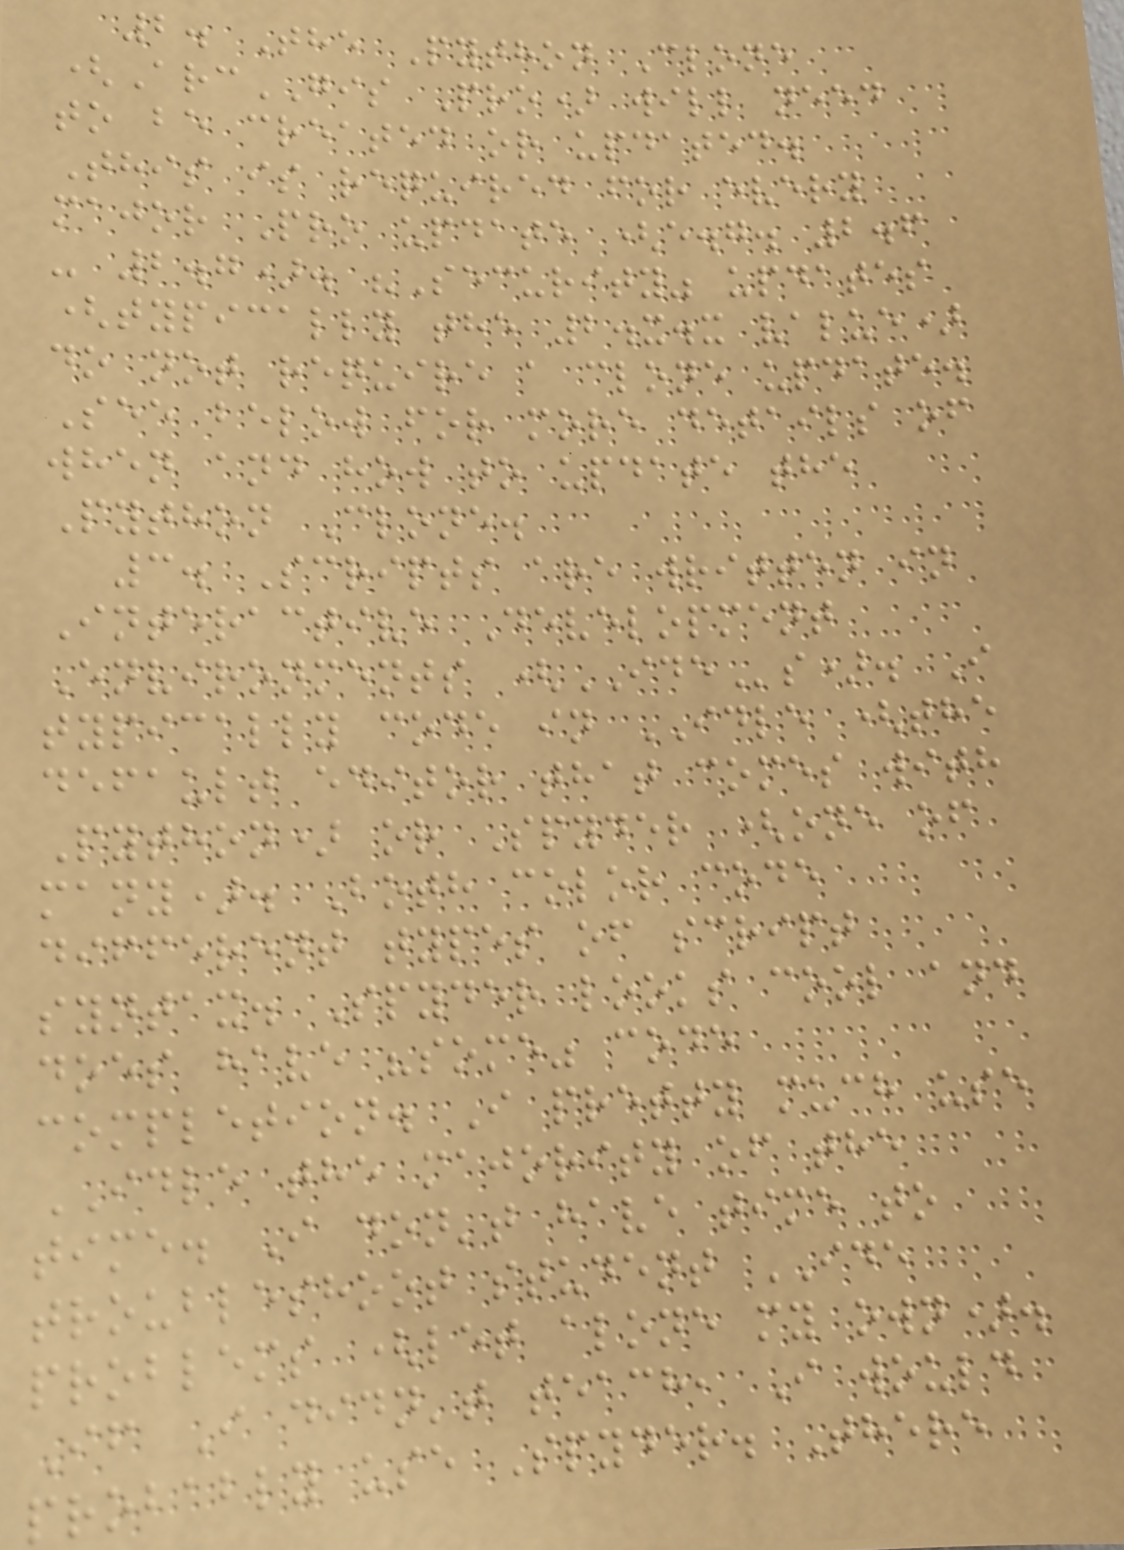2. The Python Clone
(ArcGIS Pro) will need
to be created or updated.
This is required for every
major Pro update (e.g. 2.6
- 2.7). "Security" updates
(typically the 2.x.x value)
do not require a clone update.
See below for more details of
when and how to update the
Python Clone.
3. Scripts are written in
Interactive Development
Environments (IDEs). I
typically code in IDLE (the
default editor that comes with
Python) or Spyder (one of
many). Both color code
different types of script
syntax. Spyder looks cool and
does have "some" code
completion. I pretty much use
IDLE the majority of the
time. I don't have time to
troubleshoot student IDE
problems (let alone my own).
If I didn't teach, I would
probably use Spyder. There
